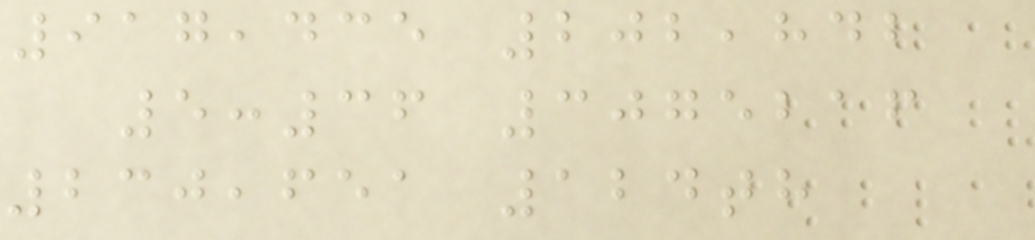917,435 202,842
5:36 3075216
230,651 124th
